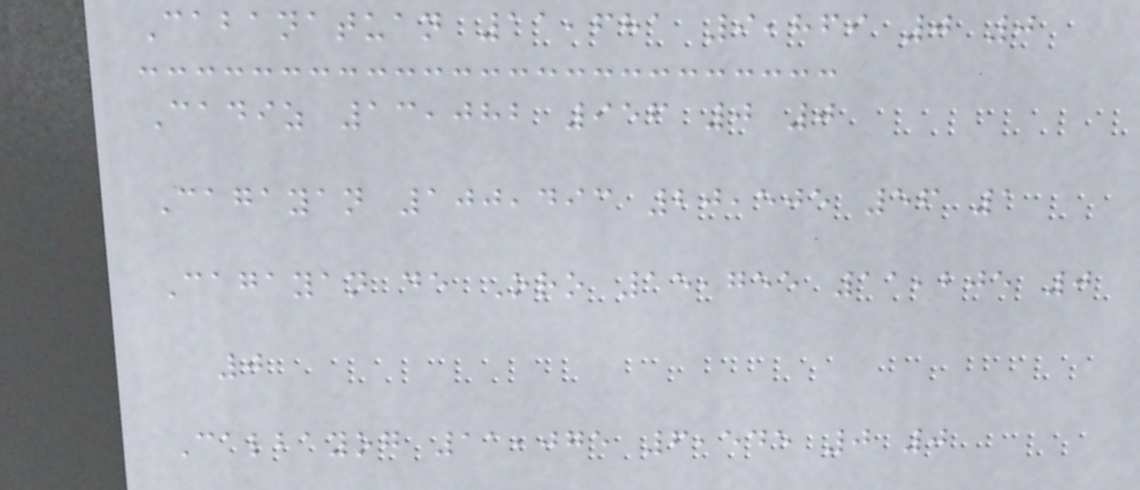Cabanatuan 11,681 9,869 0 0
Cadiz 13,082 956 0 0
Cagayan 100,493 20,505 56 1
Cagayan de Oro 15,755 11,205 0
0
Calbayog 11,075 6,545 0 0
